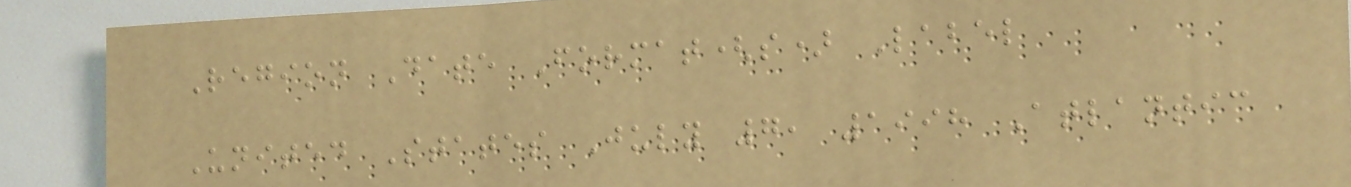Region Date Format(s) Label
United States July 7, 1998 Atlantic
